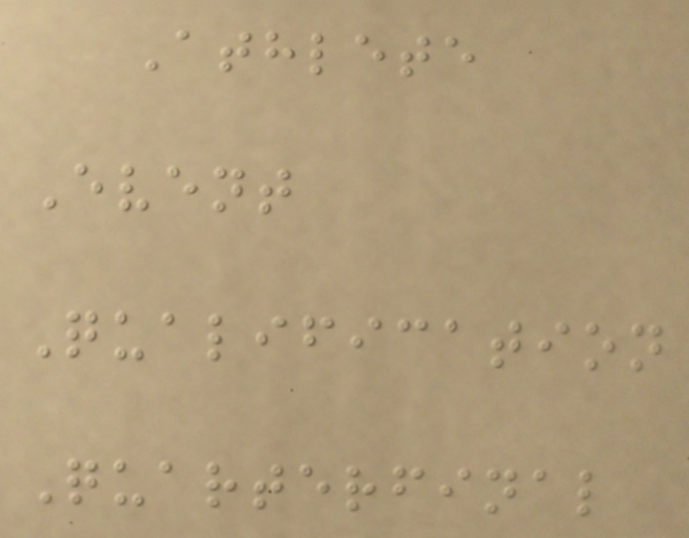Athlete
Event
Qualification
Quarterfinal
